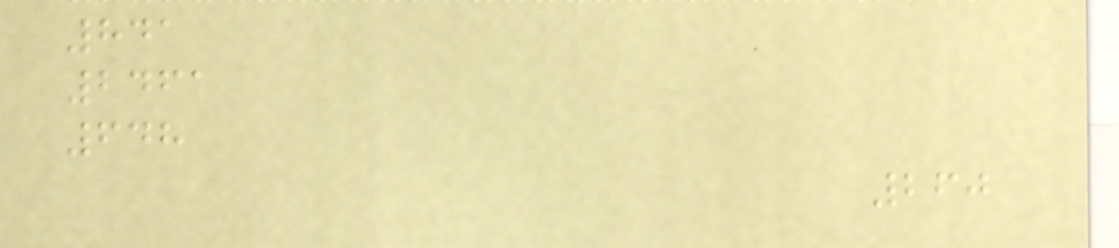841
2461
648
260
